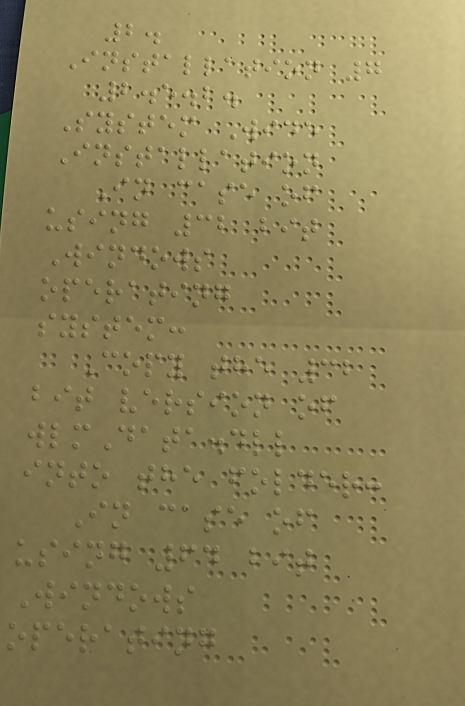2.
Installation 7
2.5.2.
System Wide
Installation
In case of
using 32 bit
Windows
operating
system:
Copy the 32
bit version of
wlmData.dll
into the folder:
In case of
using 64 bit
Windows
operating
